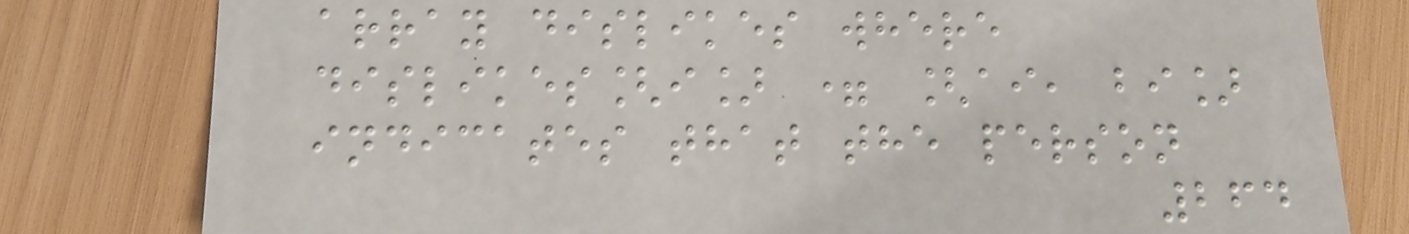array dislikes where
dislikes[i] = [ai, bi]
indicates that the person
264
